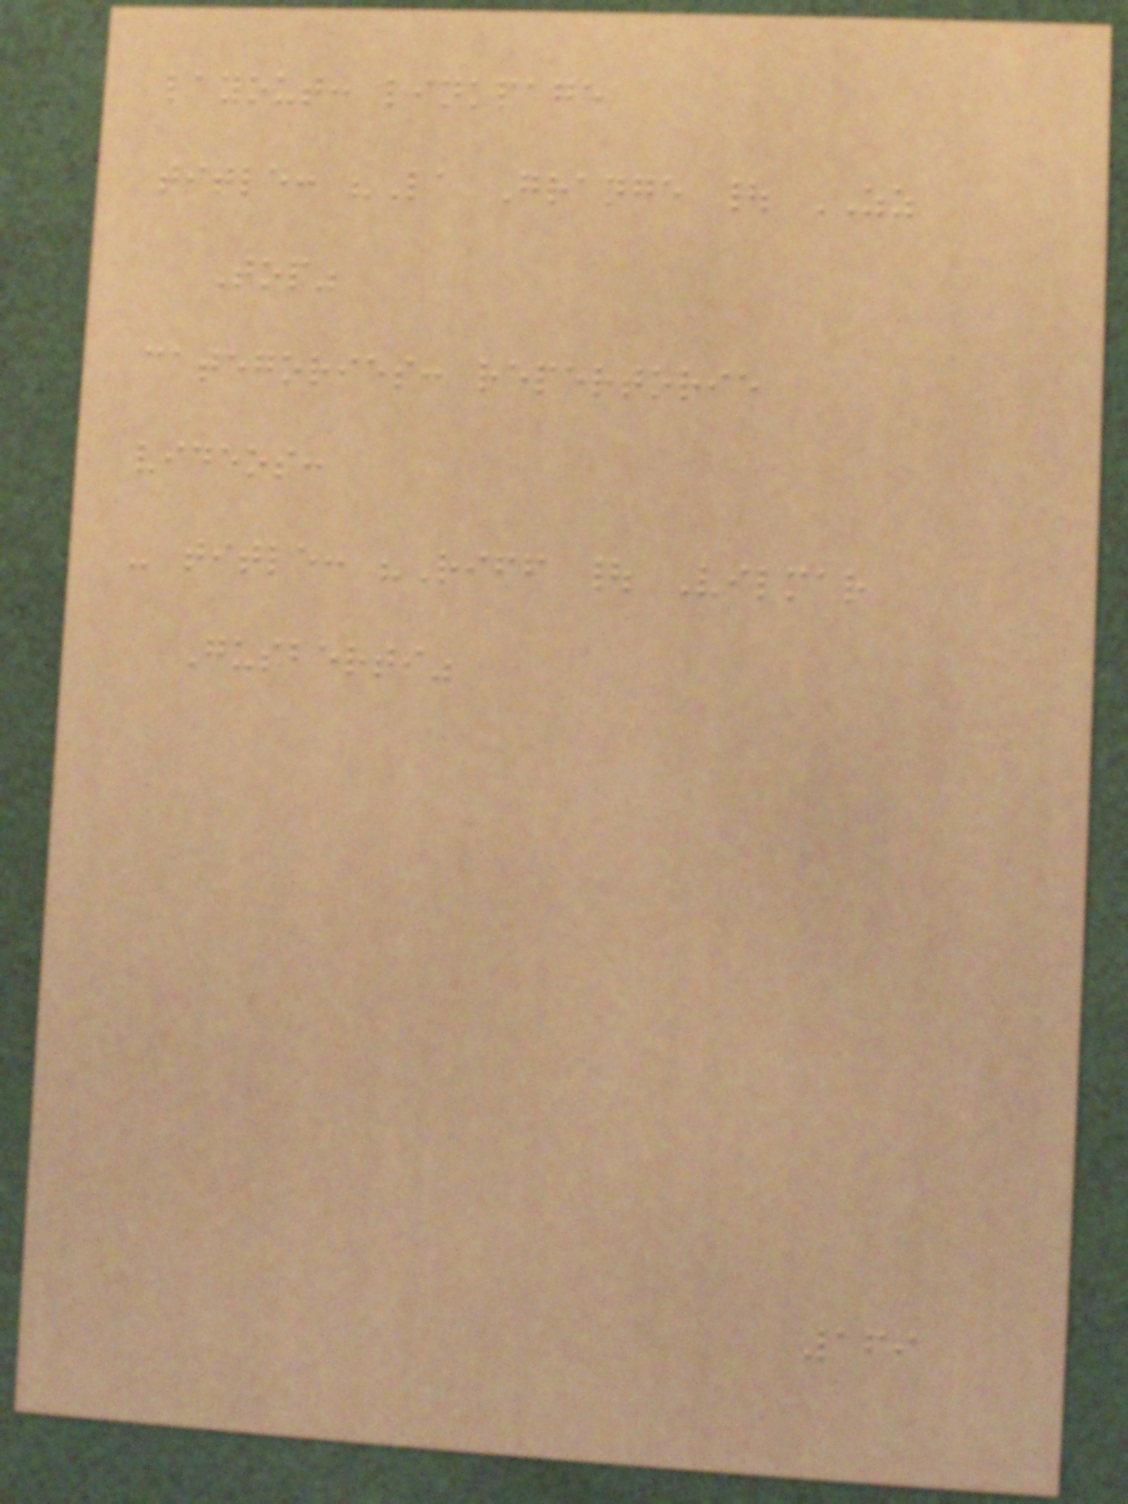layout: linkpage
title: "La Grange | ZZ
Top"
categories: repertorie
videos:
- title: "Riff | Vilmar
Gusberti"
169
